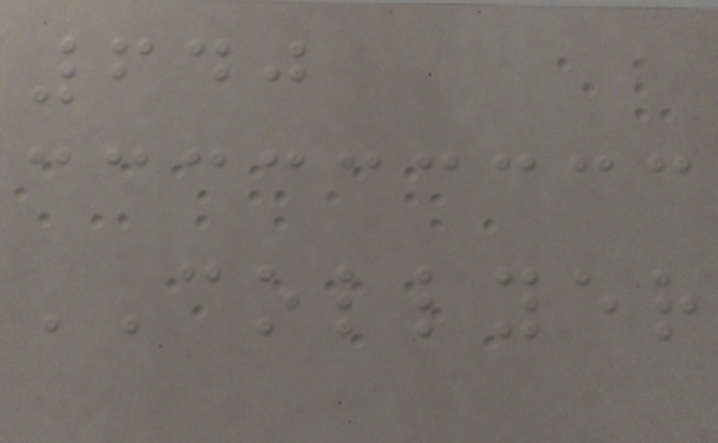640
COLLYER
